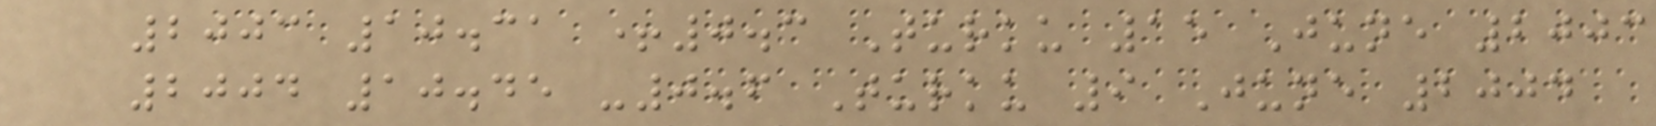2003 10.31 +0.3 Turku 15 June 2003
2004 10.45 -0.6 Turku 9 June 2004
